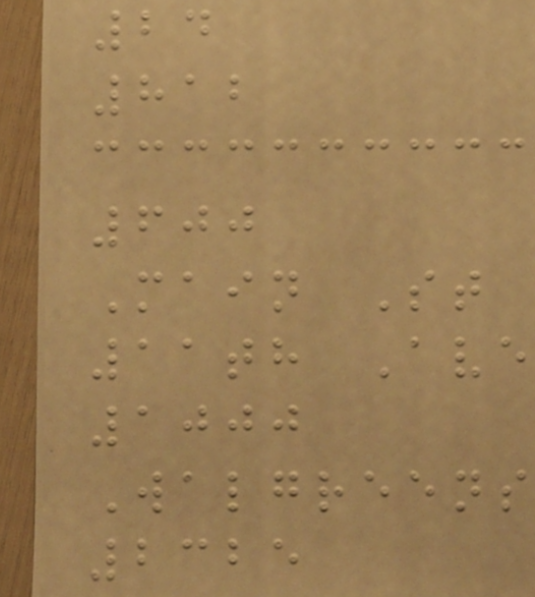24
812
600
Main St
11th Ave
1000
Walgreens
2325
